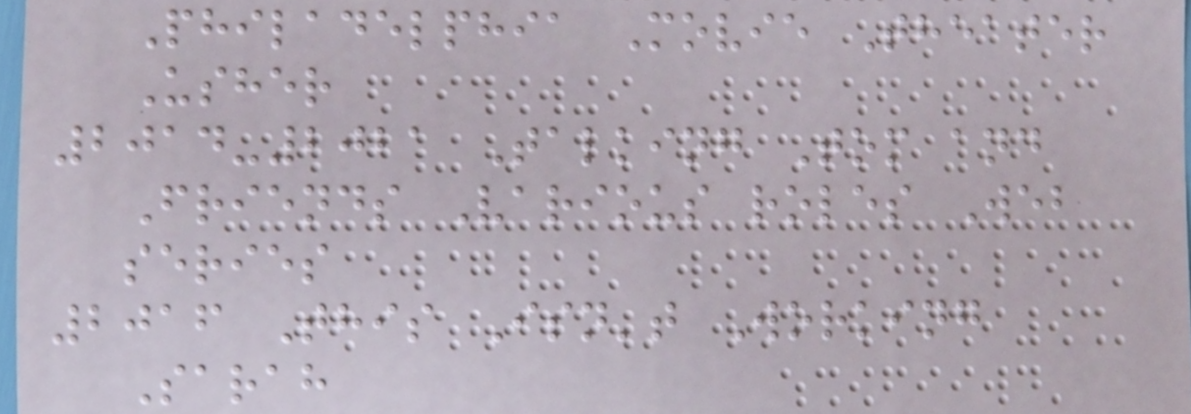Philadelphia Movie Theater
Usher
2014-2021 Talking Tom and
Friends Various roles Web
series
2016 This Isn't Working
Sarah
